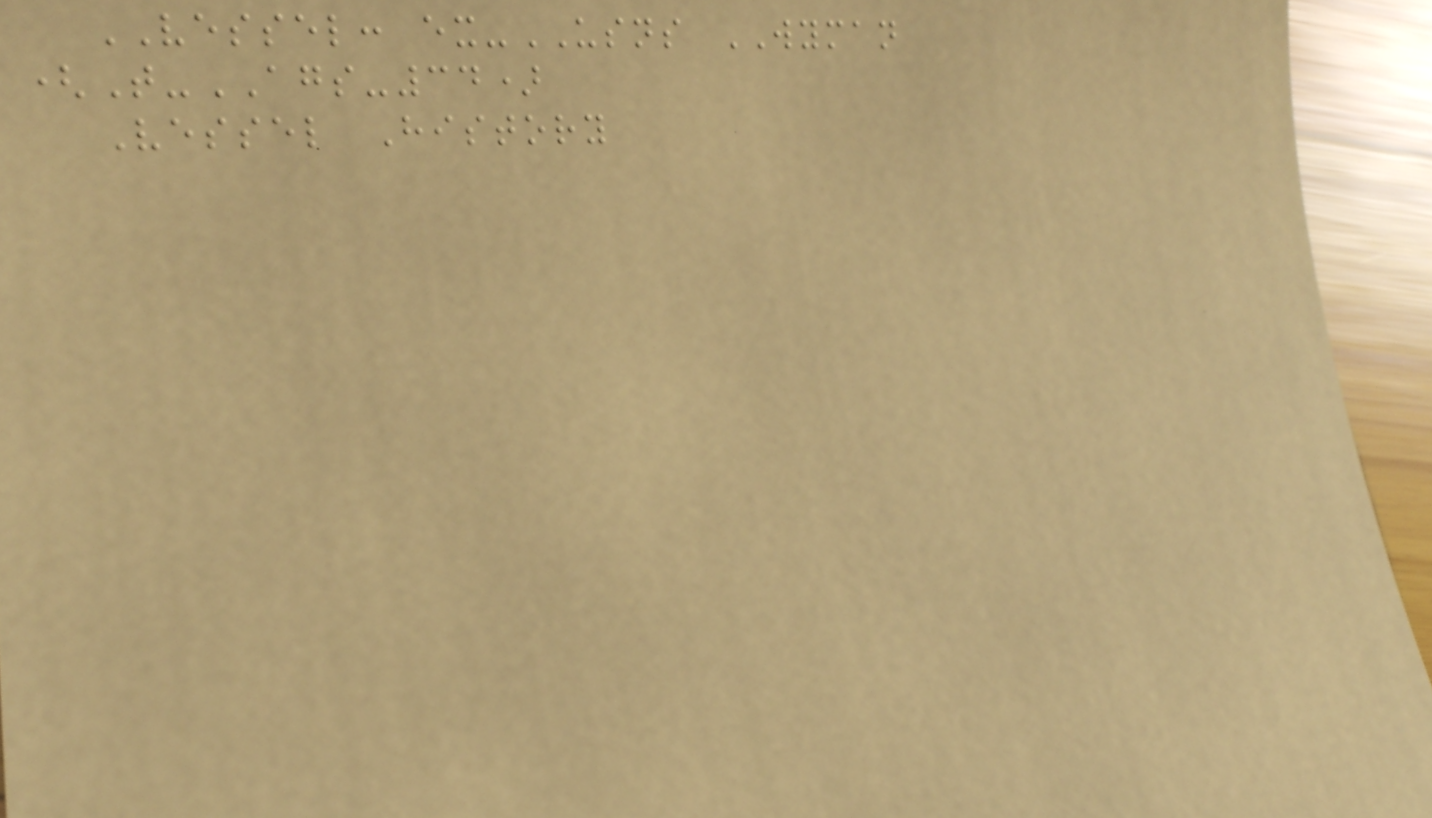VESSEL: ex-USNS WYMAN
(T-AGS-34)
Vessel History
